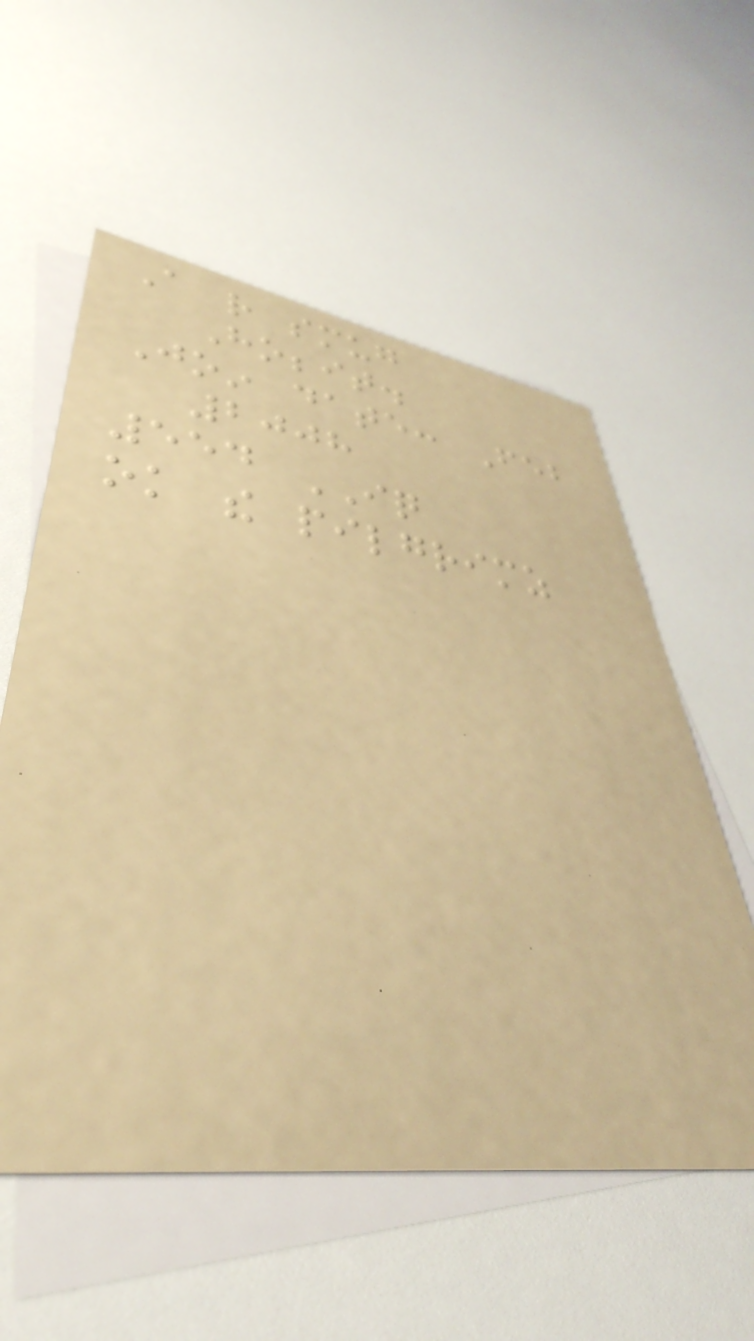A rather smug
Hobbit.
Join date: Feb
2008
554 IQ
ok the pilgrimz
